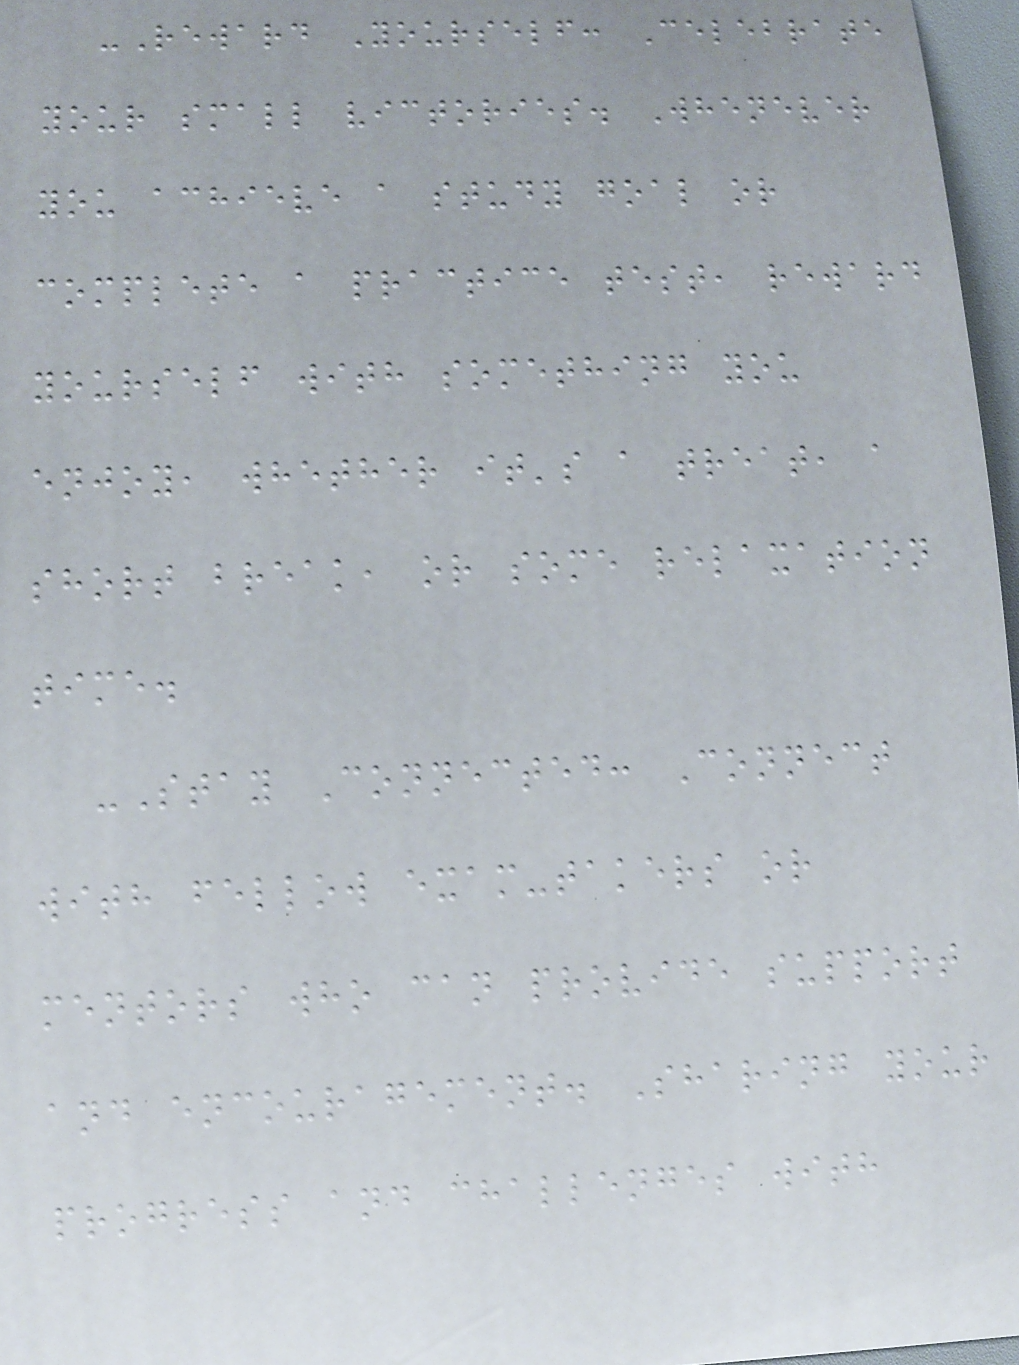-Reward Yourself: Celebrate
your small victories. Whenever
you achieve a study goal or
complete a practice test, reward
yourself with something you
enjoy, whether it's a treat, a
short break, or some relaxation
time.
-Stay Connected: Connect
with fellow exam-takers or
mentors who can provide support
and encouragement. Sharing your
progress and challenges with
